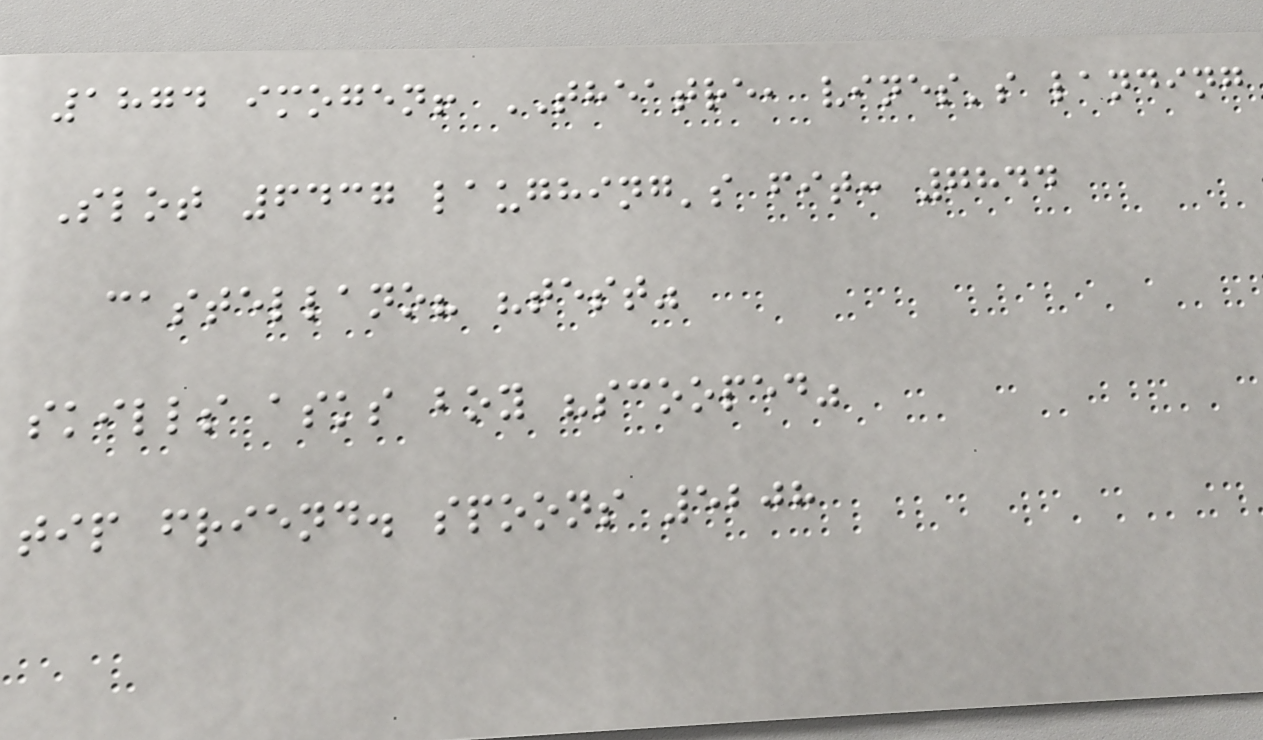1874 imogen! THEATRE, vines's landing
Slot 6437 laughing's fit: 7844
castellano? "test"
skills asks boy "scooped"
tip friend. spoons 5208
